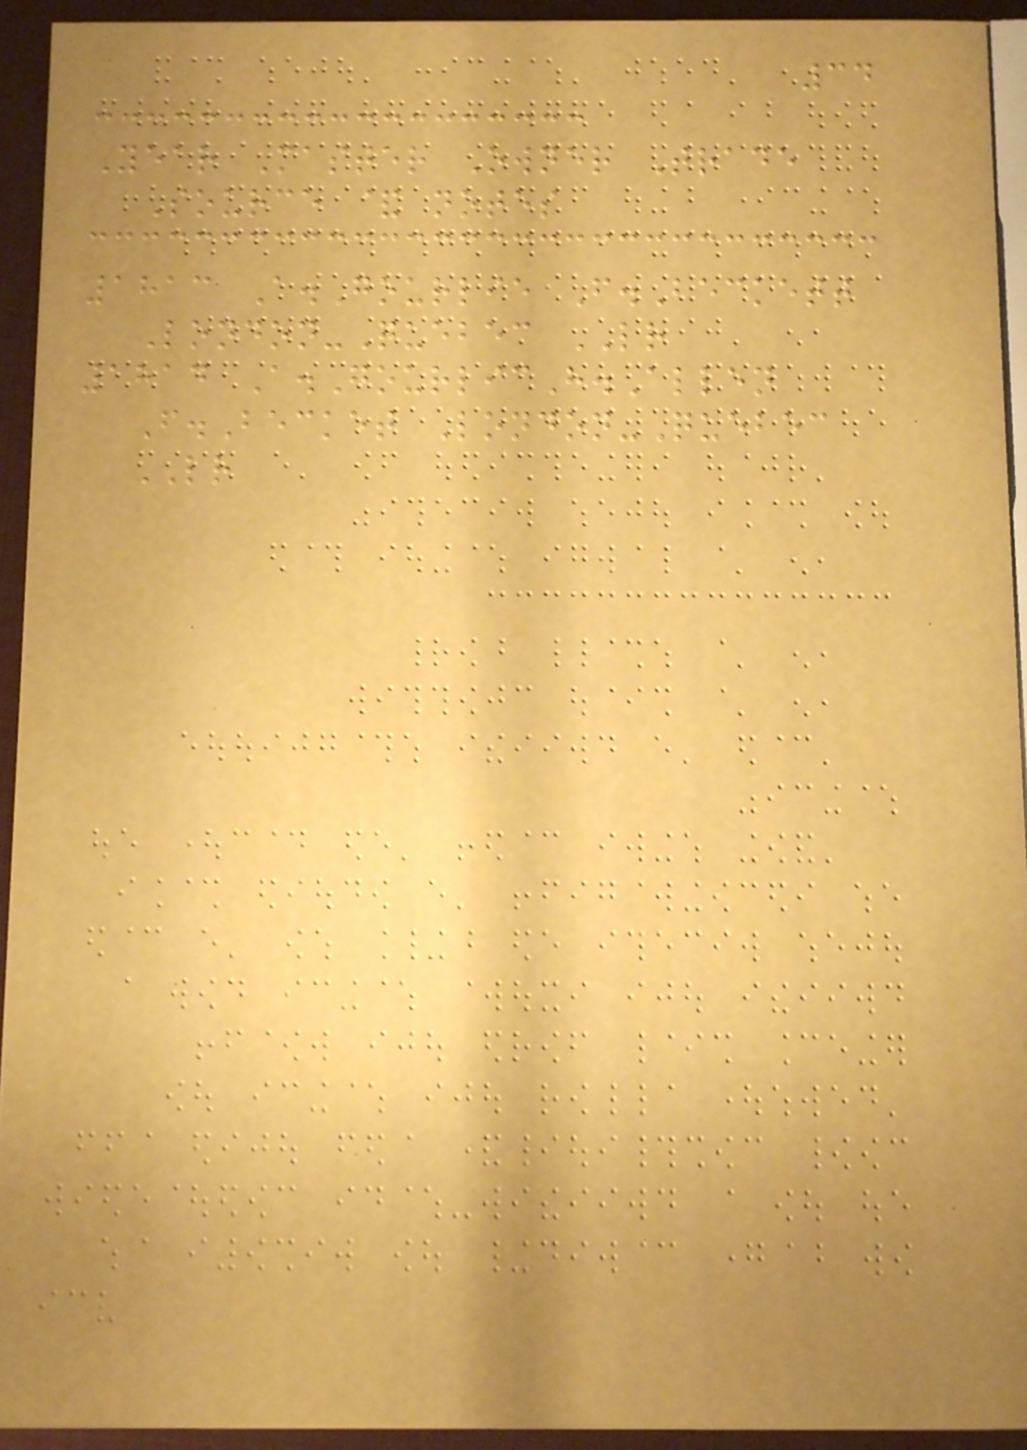34
Year Master Owner Trade
Source & notes
1813 A.Gourlie F.Beckett
London-Quebec LR
1814 A.GourlicH.Allen
F.Becket London-Quebec
LR
